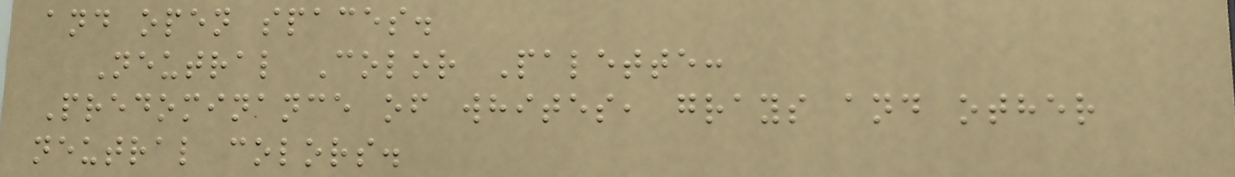and open spaces.
Neutral Color Palette:
Predominance of whites, grays and other
neutral colors.
